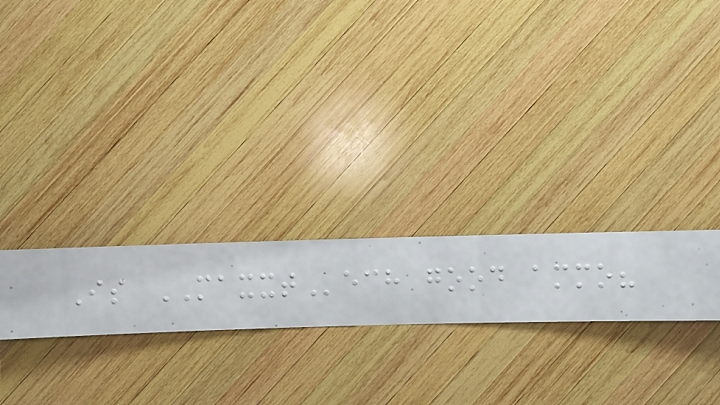Is MAXXTech good ammo?
